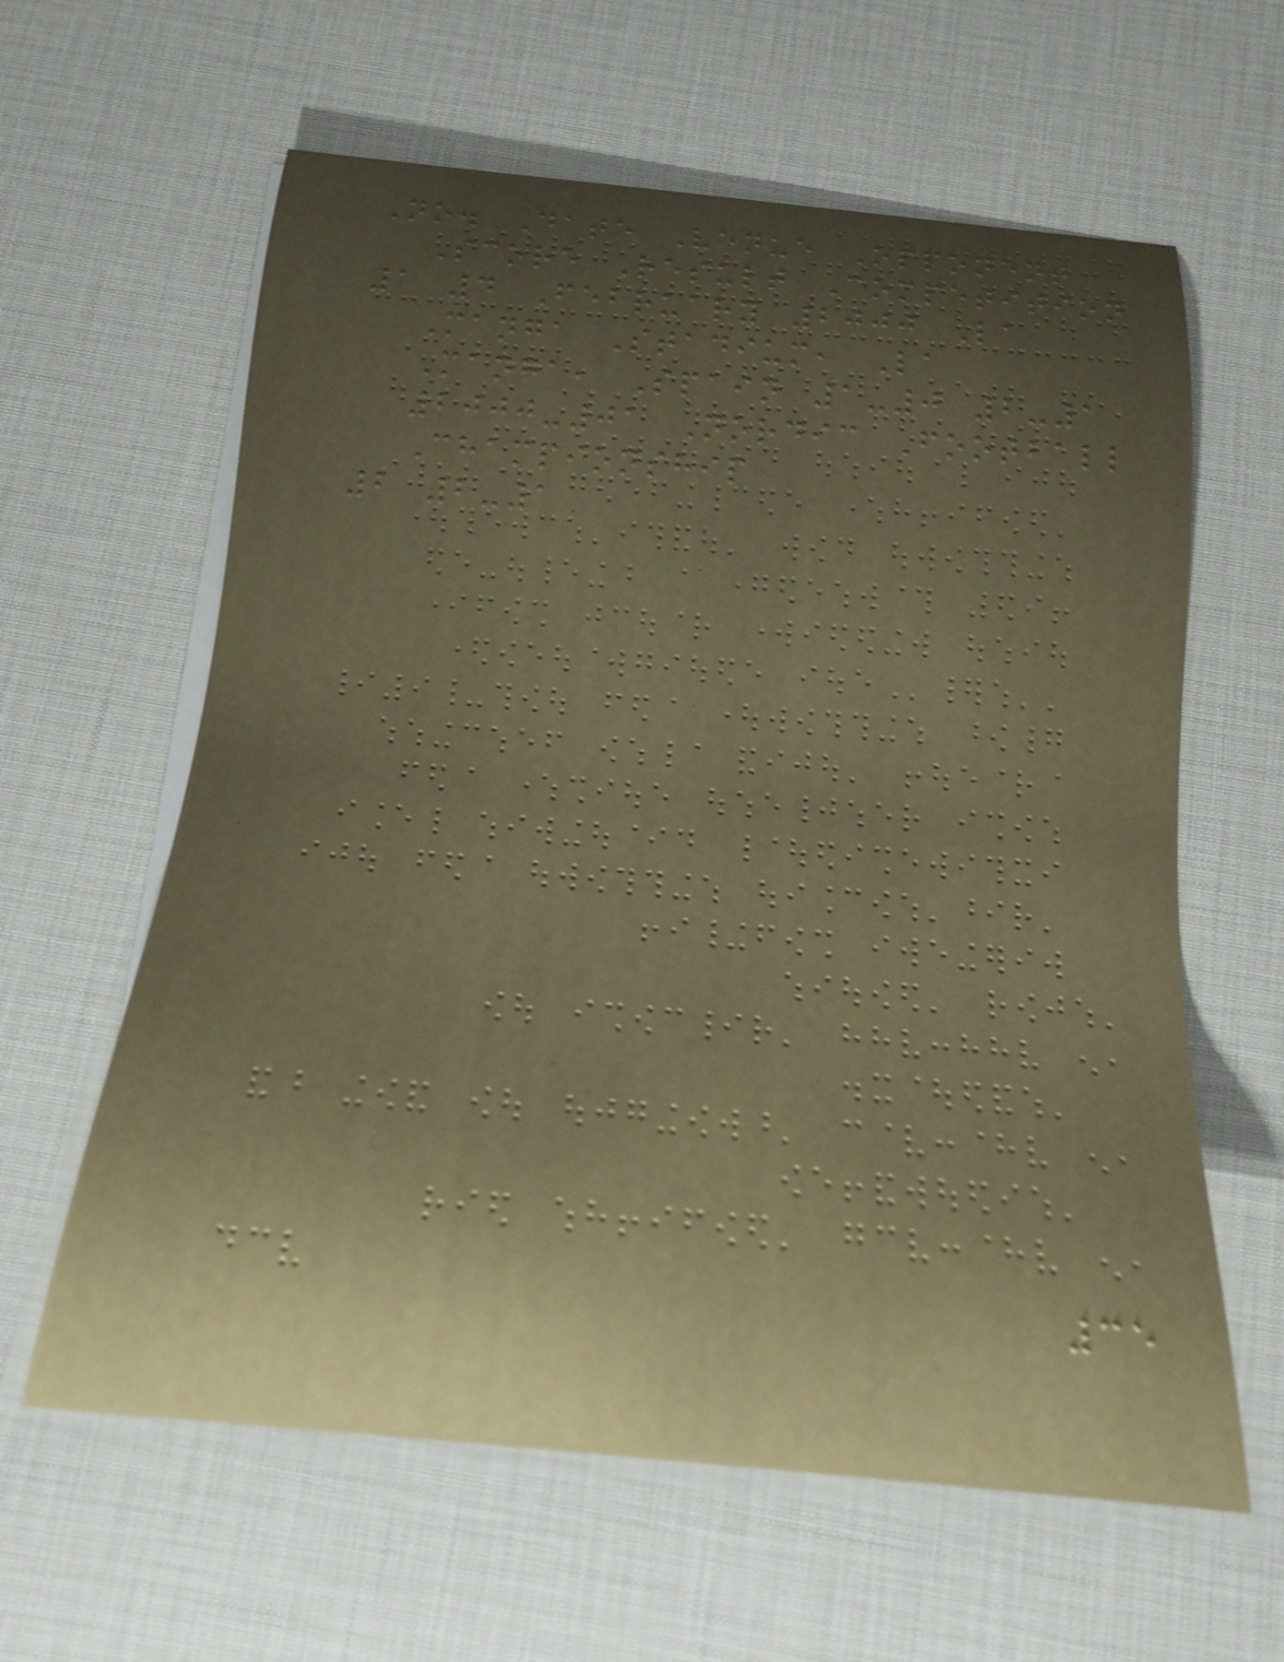No. Date Venue Opponent
Score Result Competition
1 4 February 2000 La
Manga Stadium, La
Manga, Spain 1-0 2-1
2000-01 Nordic Football
Championship
2 2-1
35
